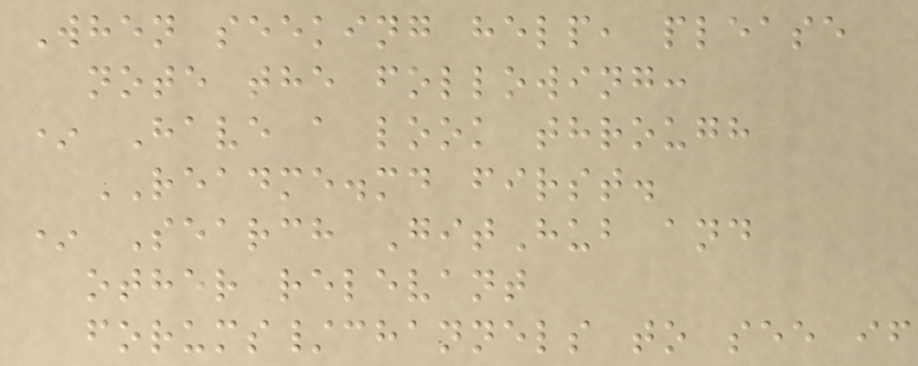When seeking help, please
note the following:
* Have a look through
README.md first.
* Search GitHub and
other relevant
forums/channels to see if
